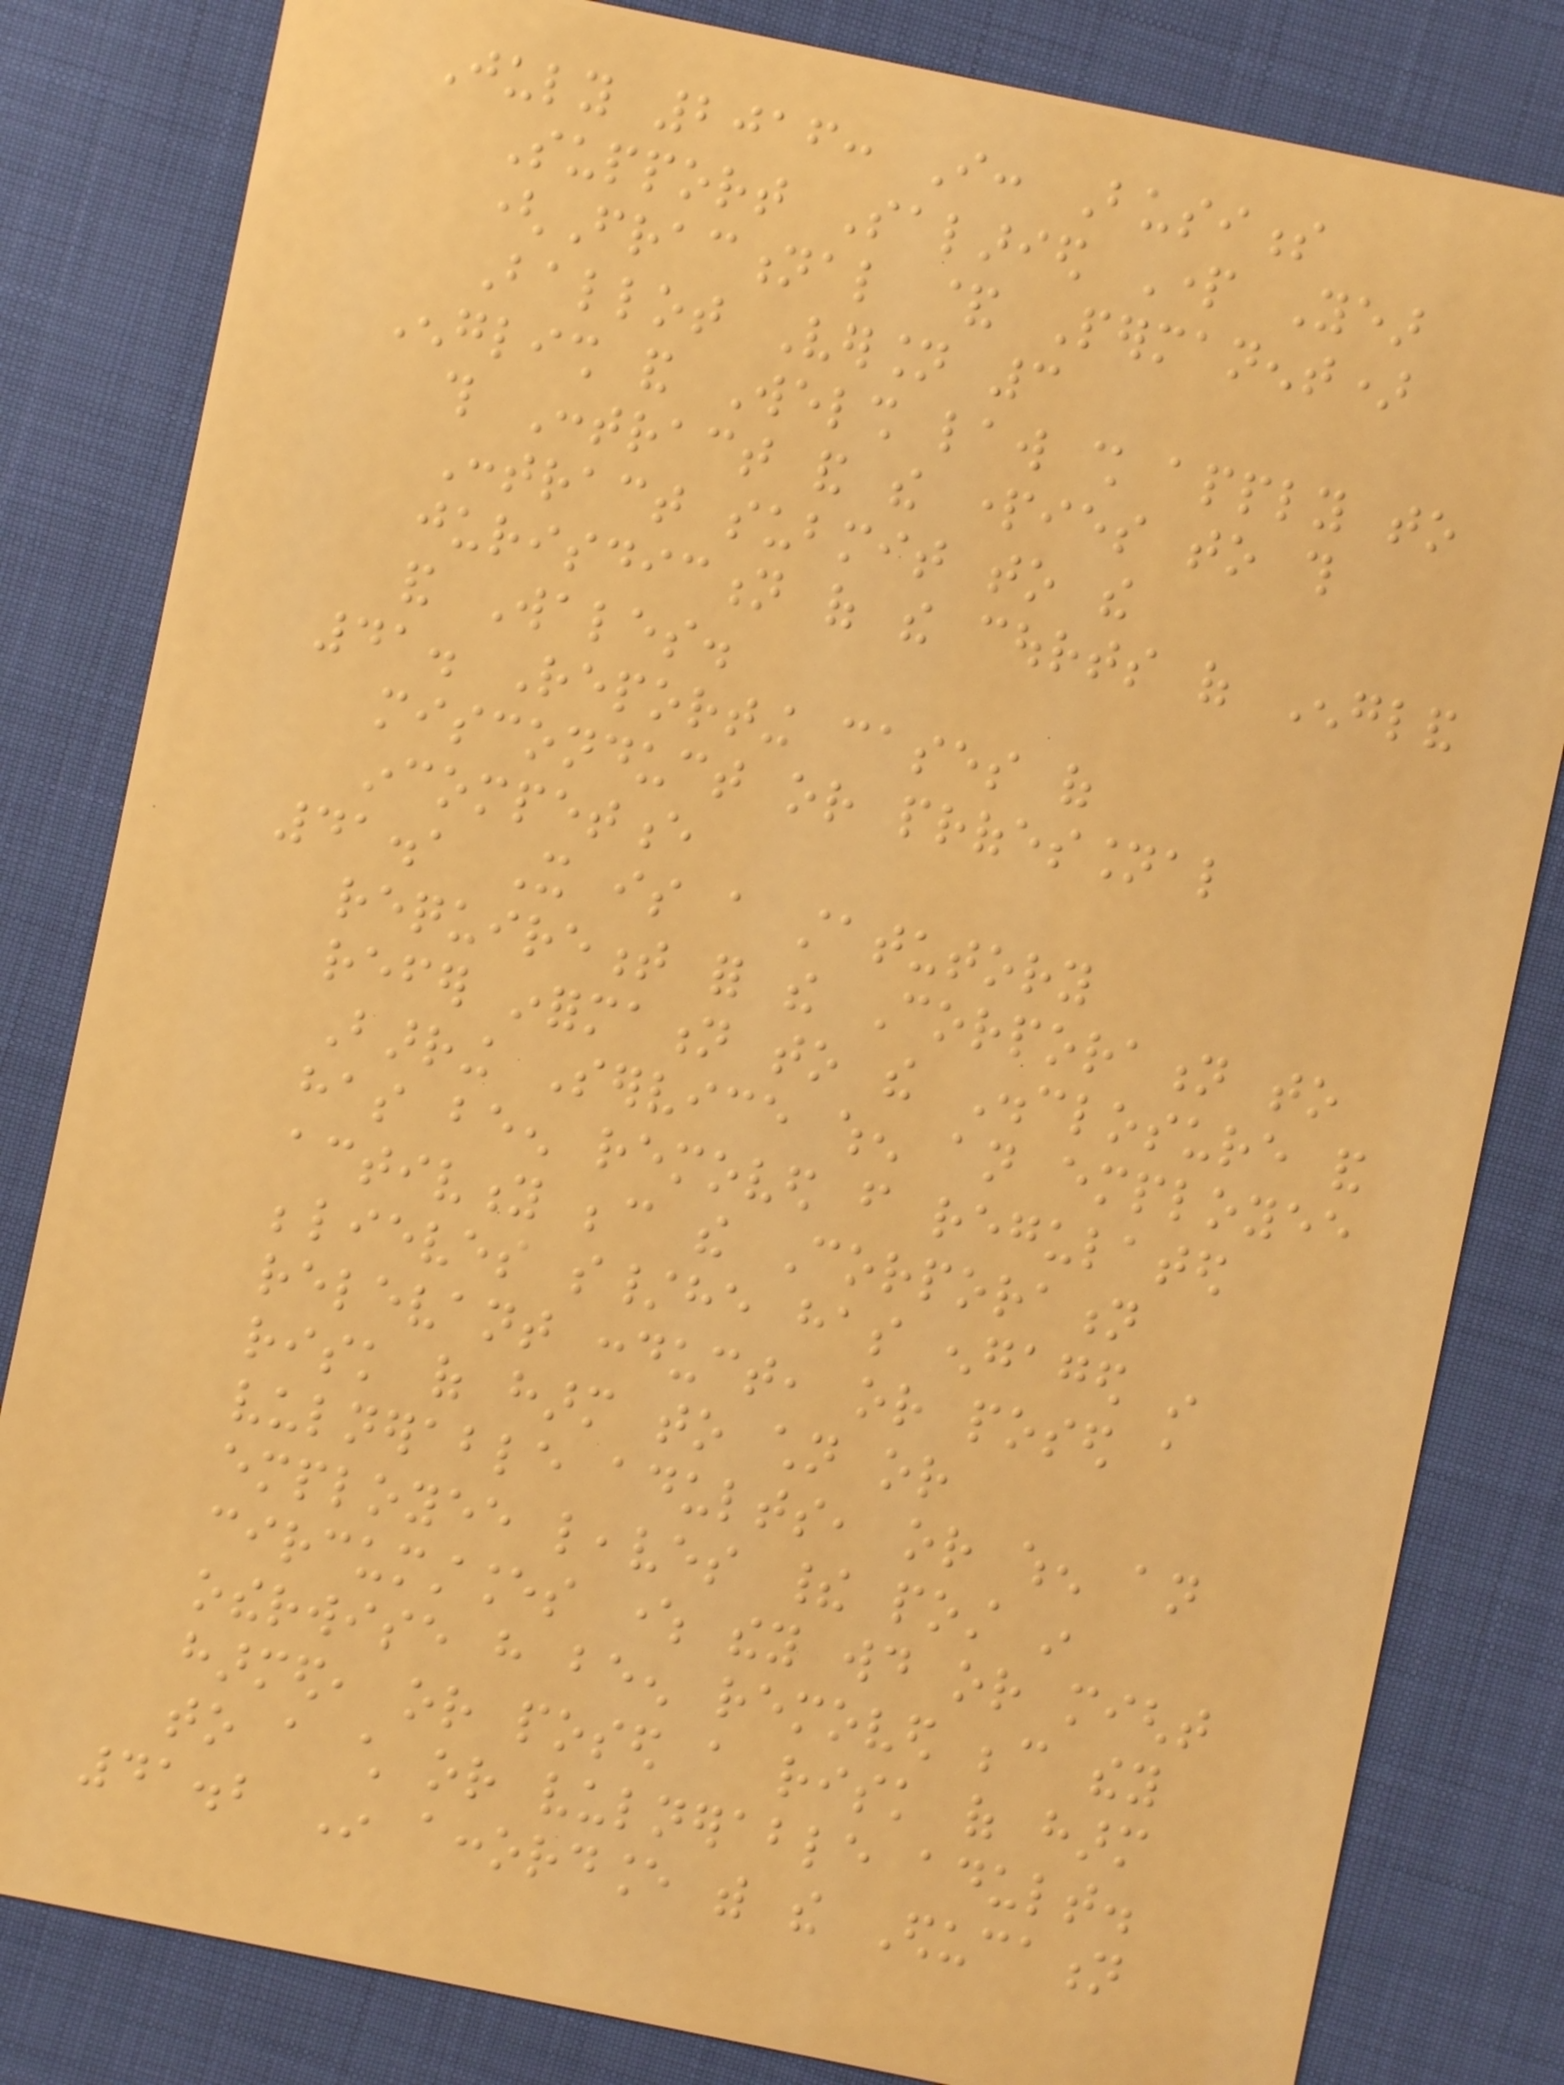July 2016: I: Business
Support Salaried Part Year
(Fractional & Permanent)
Ballot Version 3
English and Welsh law shall apply to
this Contract and the parties to this
Contract submit to the
jurisdiction of the courts of England
and Wales.
41. Reporting cases of
misconduct or professional
incompetence
41.1 It is a statutory
requirement for the Corporation to
refer information to the Disclosure and
Barring Service when an employee
has been removed from regulated
activity because the Corporation
believes s/he has engaged in
relevant conduct, or posed a
risk of harm to children or
vulnerable adults, or when an
employee leaves their post in
circumstances where they would or might
otherwise have been removed because they
harmed, or posed a risk of harm
to a child or vulnerable adult.
41.2 In accordance with the Education
